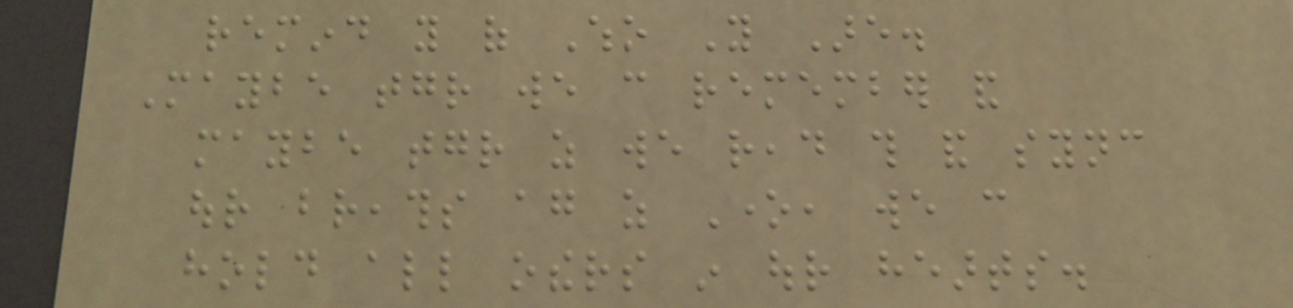remind you of Who You Are.
Maybe together we can remember and
maybe together as we read this and sync
our breaths again as One, we can
hold all others in our hearts.
